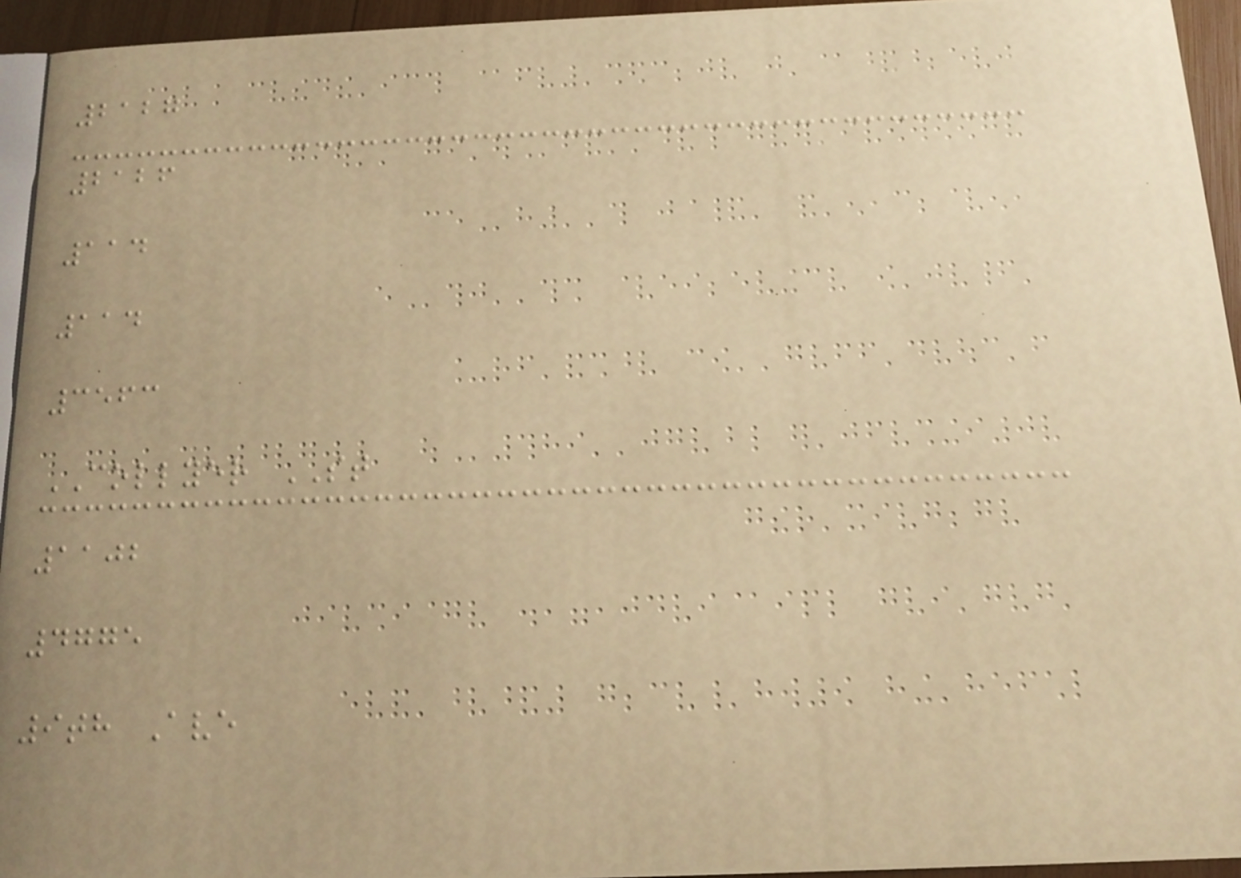2127
2126
114
114
3563
COLLYER ST
1102
4775
9th Ave
